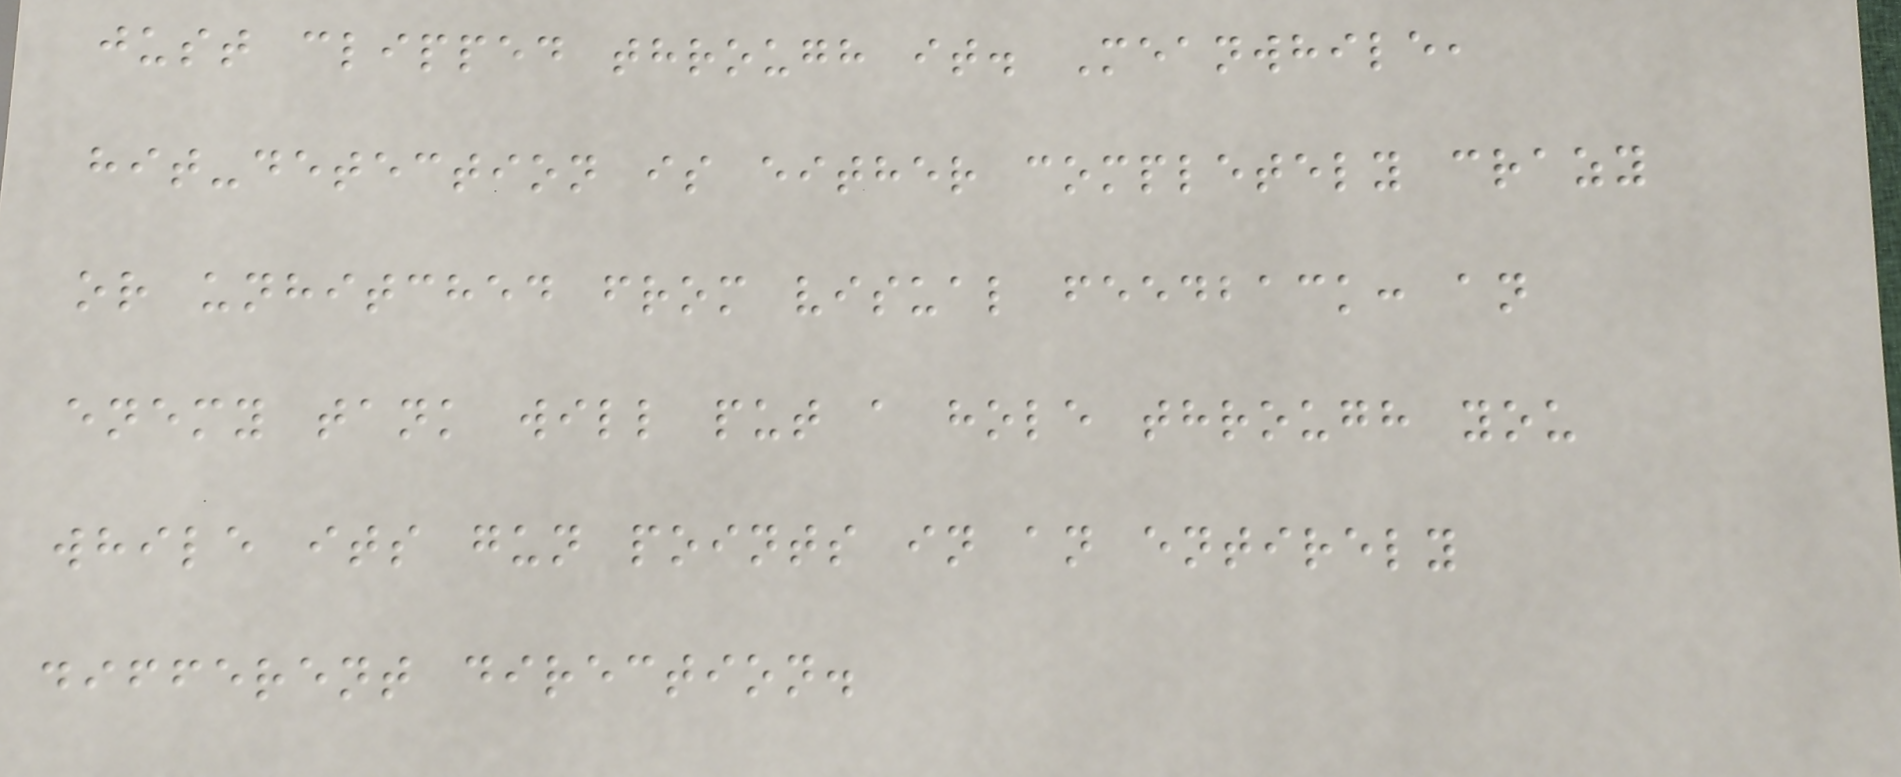just clipped through it. Meanwhile,
hit-detection is either completely crazy
or unhitched from visual feedback: an
enemy tank will put a hole through you
while its gun points in an entirely
different direction.
